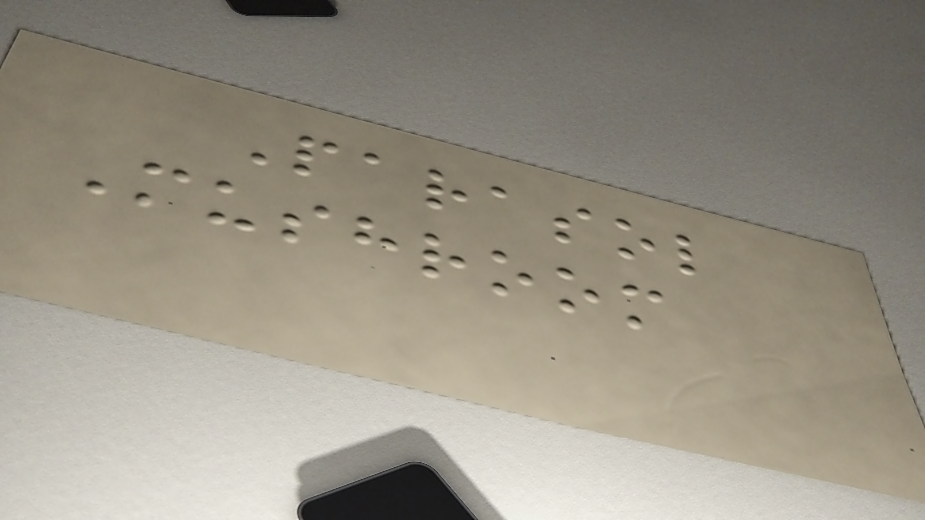Parasol
Mushroom
